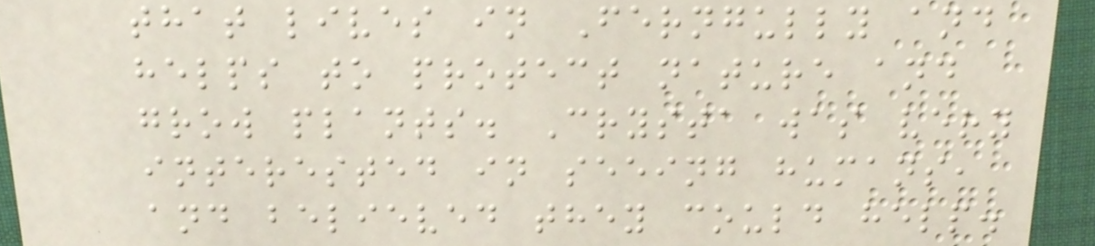that lives in Ferngully and
helps to protect nature and
grow plants. Crysta was very
interested in seeing humans,
and believed they could help.
